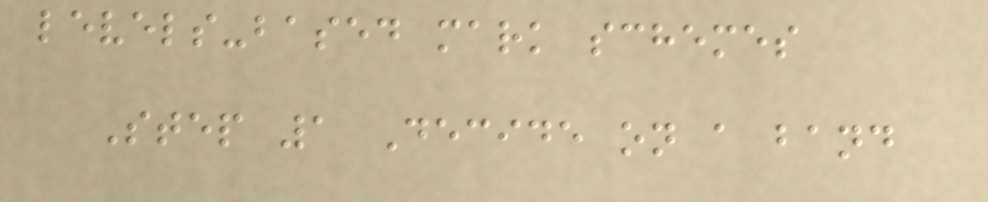levels-based mark schemes
Step 1 Decide on a band
